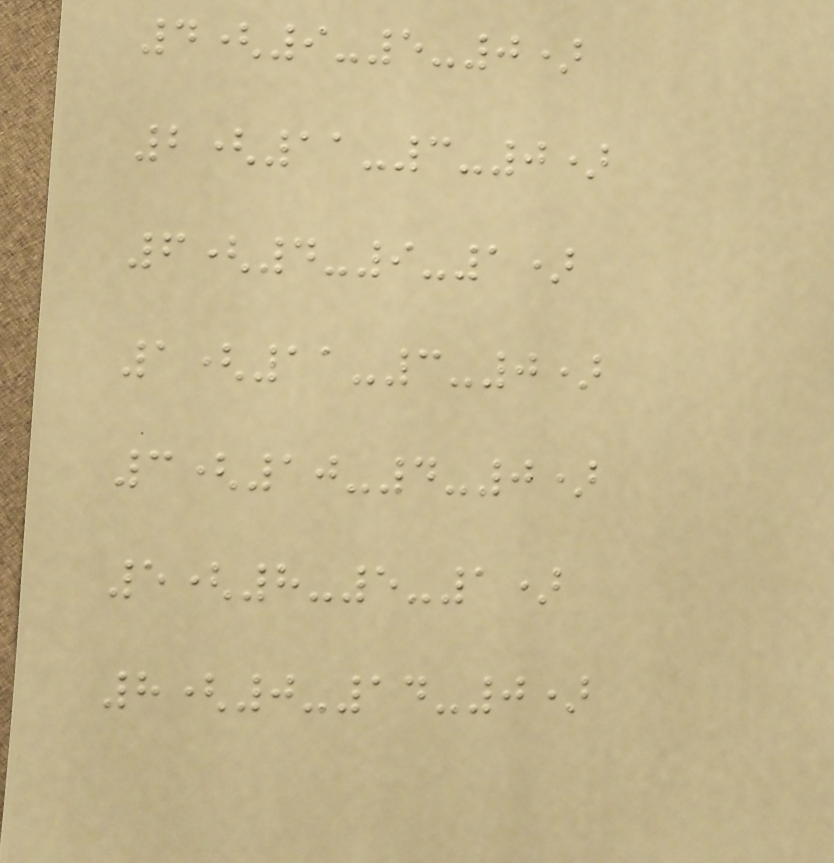4(9-5-0)
2(11-3-0)
6(4-9-1)
1(11-3-0)
3(10-4-0)
5(8-5-1)
8(0-14-0)
